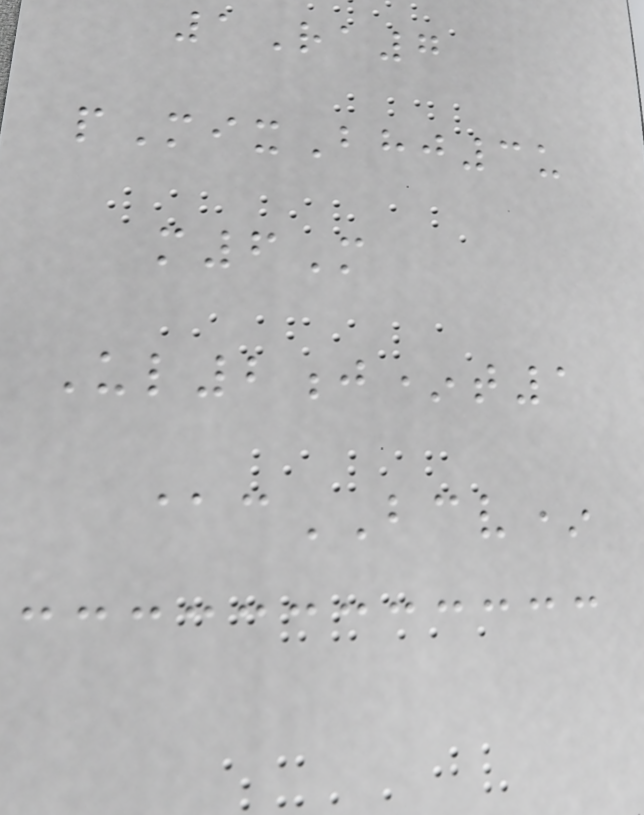1Ra7
pMixBhj3u
m6M
Ul2j*t1
@cBCV*
